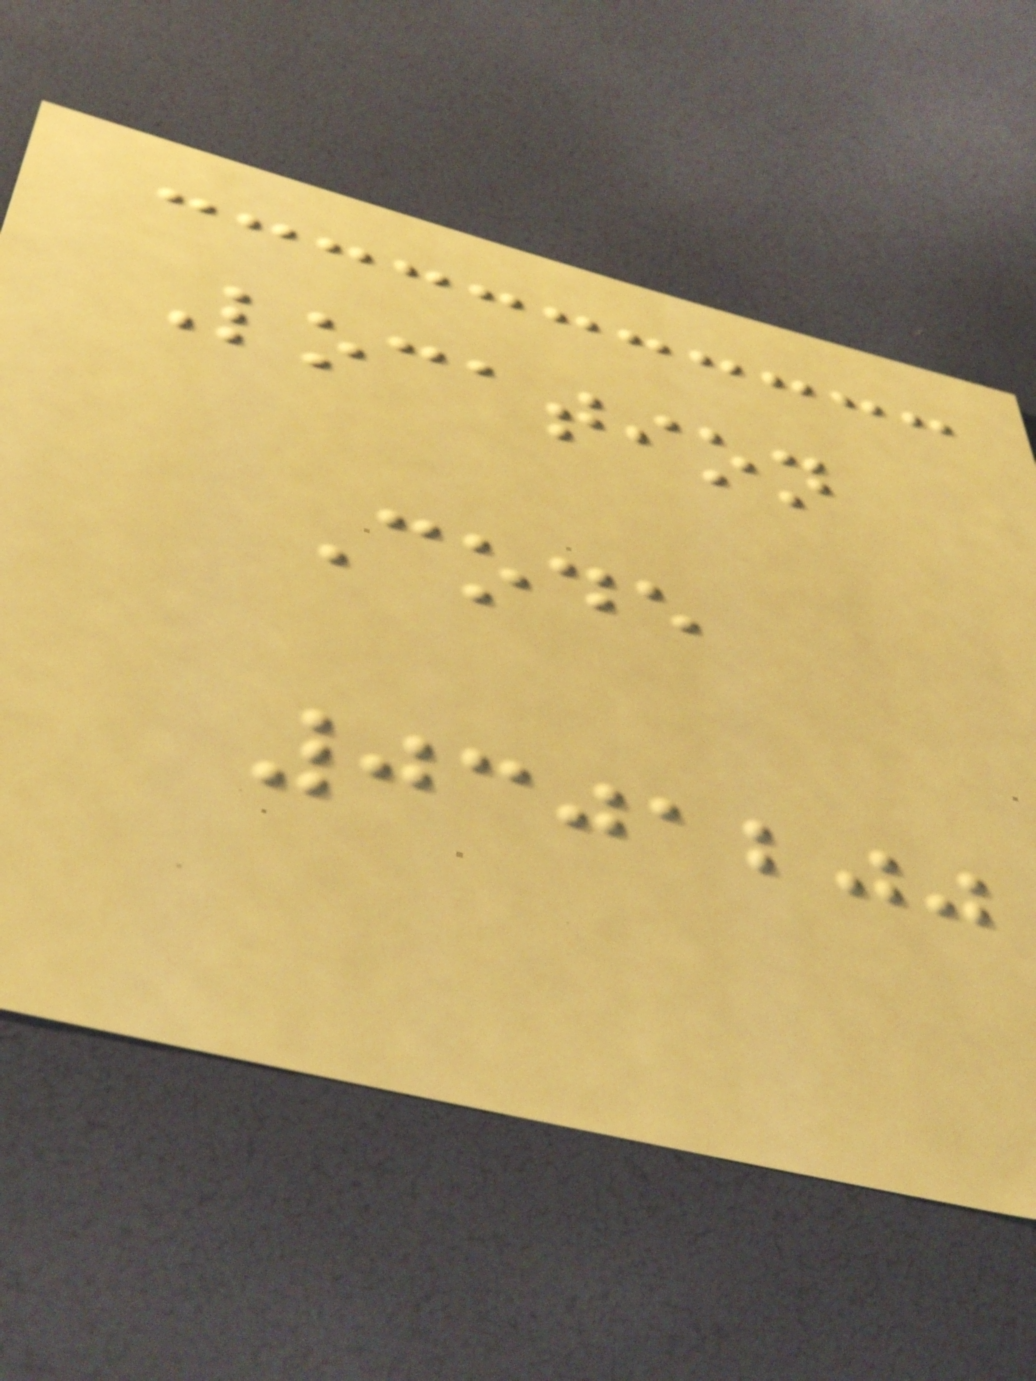Location
Code
0301200
